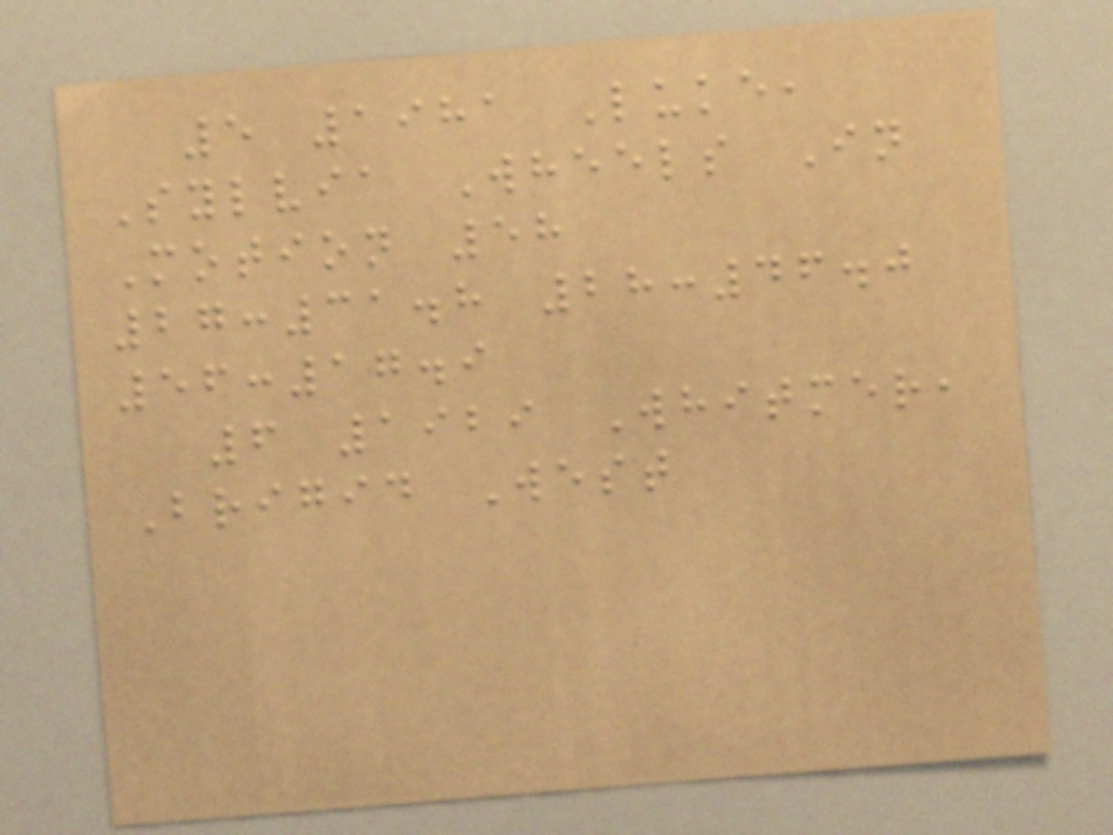5 1981 Luke,
Sylvia Wheels In
Motion 58
27:31.8 28:46.0
56:17.9
6 1929 Whitmer,
Brigid West
